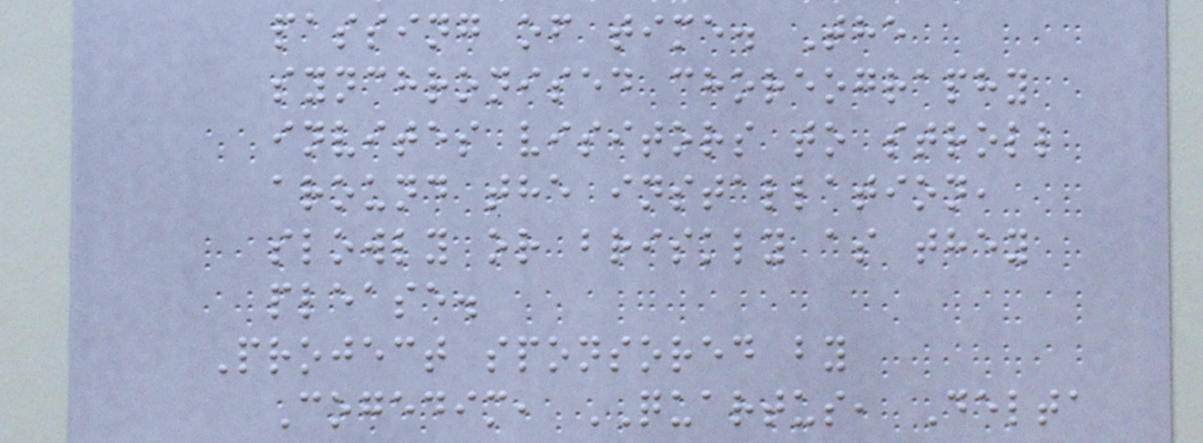passing of time. The
synchronised choreography
invites visitors to stroll
around the installation,
slowly or briskly as they
please.
Project sponsored by
Cogedim, QUARTUS, Delta
